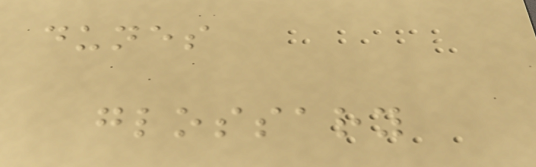dunes
glossary
